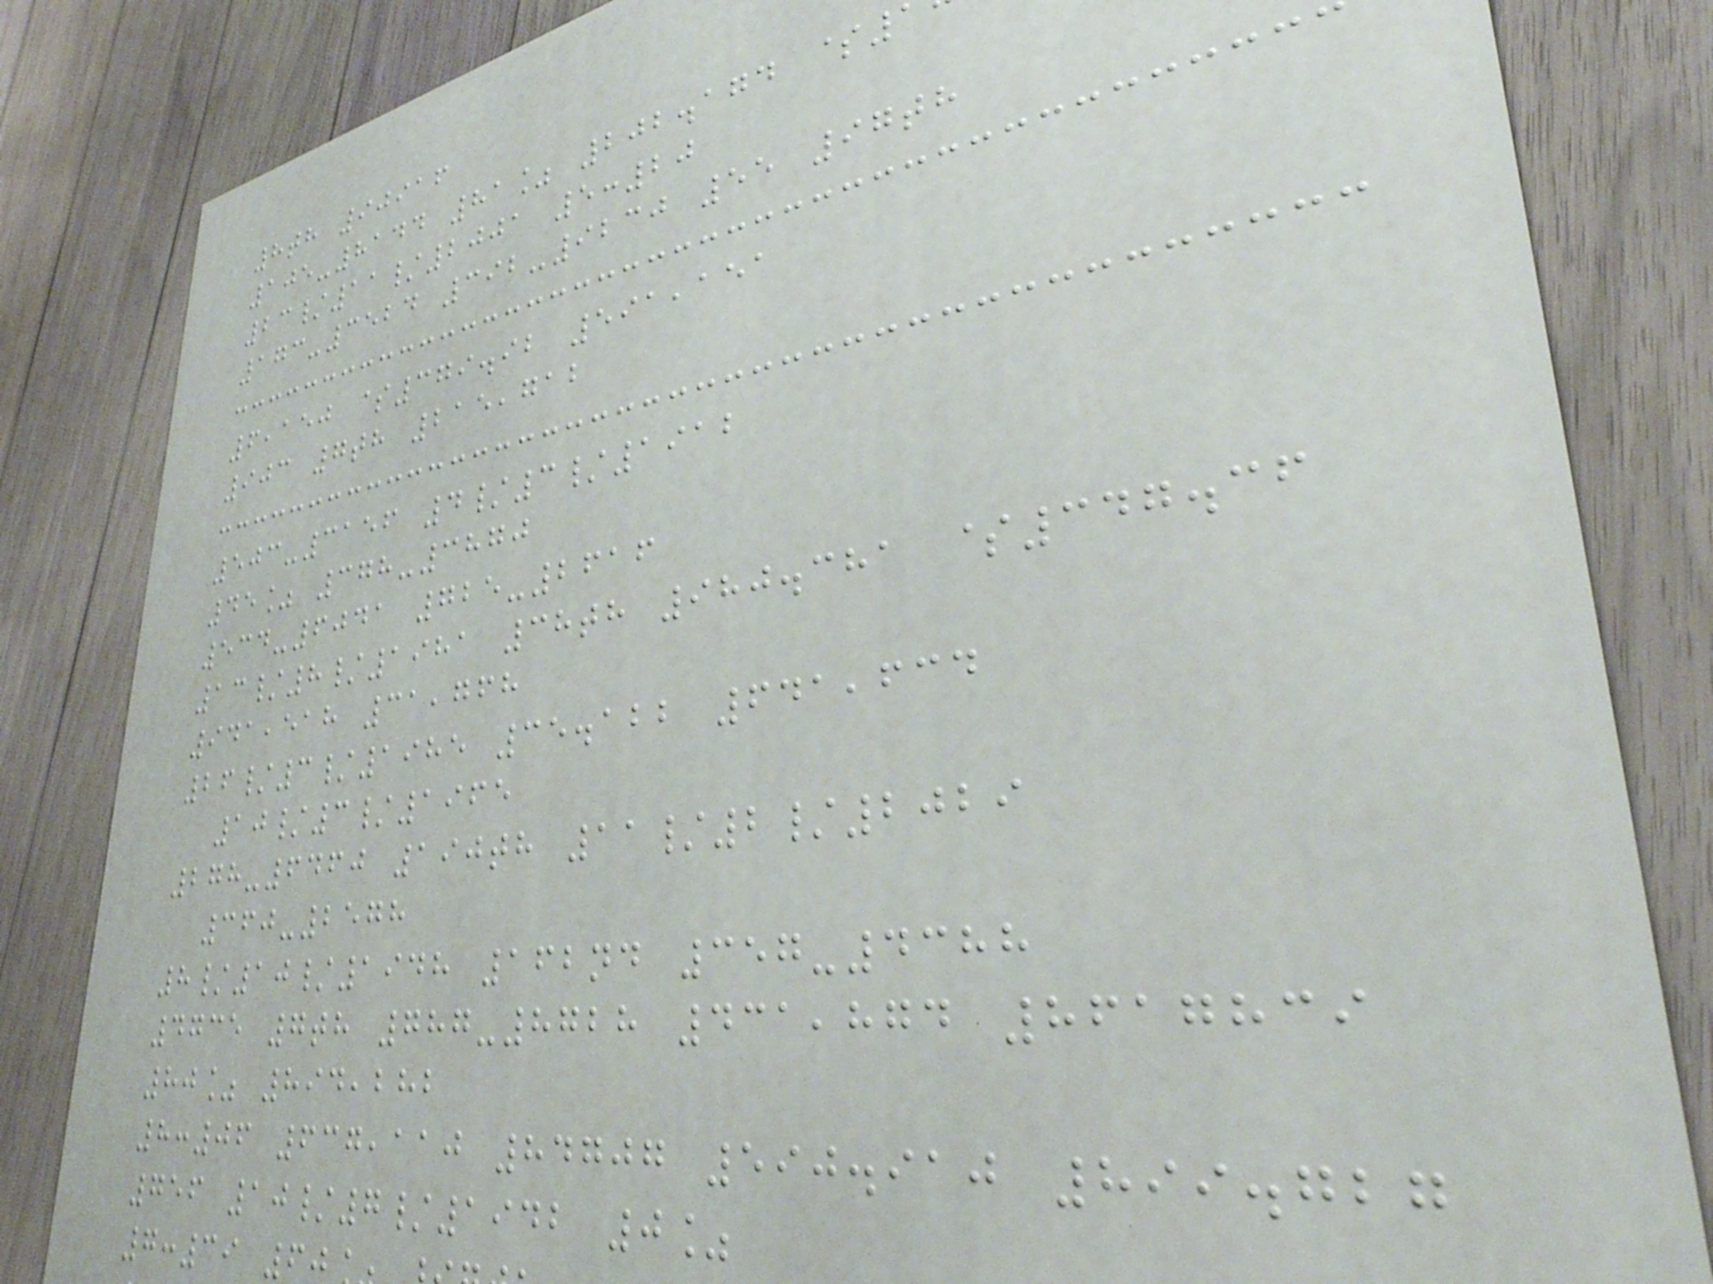8th 90916
105-8144 81% 202.174 $
23/11/2001 5:20
173-3524 392-9230 55 97th
6,150 $379.92 591,151
903 7th 215,712
503-3156 4/3/1912
45% 378-3870
534-6041 725-2616
13/8/1981 38th 980.381 $347.36
941,518 31,768
26/3/1985 35.122 641,634
10/3/1965
278-6460 190th 11/2/2029
360-2578
8/10/1948 162nd 357-4388
4735 7th 787-8728 431,874 8617839
80% 894,282
8:06 637,110 84707 590.910 899.727
756 10/7/1942 0%
7:39 6
